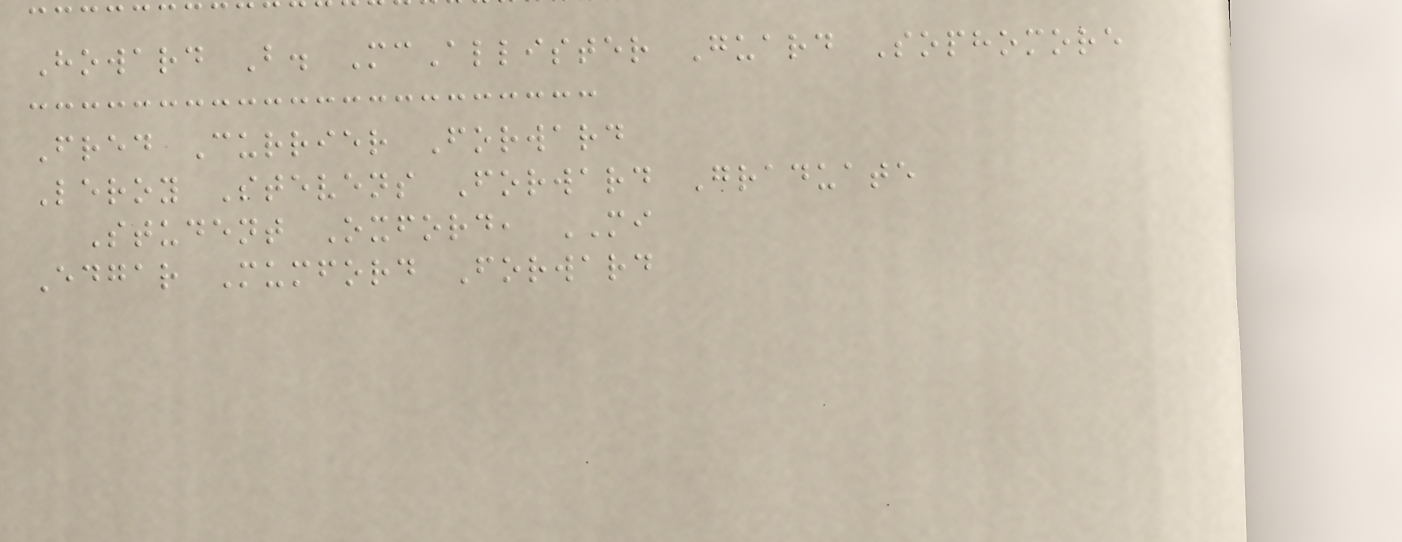Howard B. McAllister Guard Sophomore
Fred Currier Forward
Leroy Stevens Forward Graduate
Student Oxford, MI
Edgar Mumford Forward
